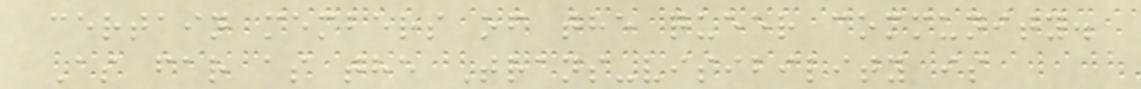certain members of the queer community.
As far as the Trans-visibility is
